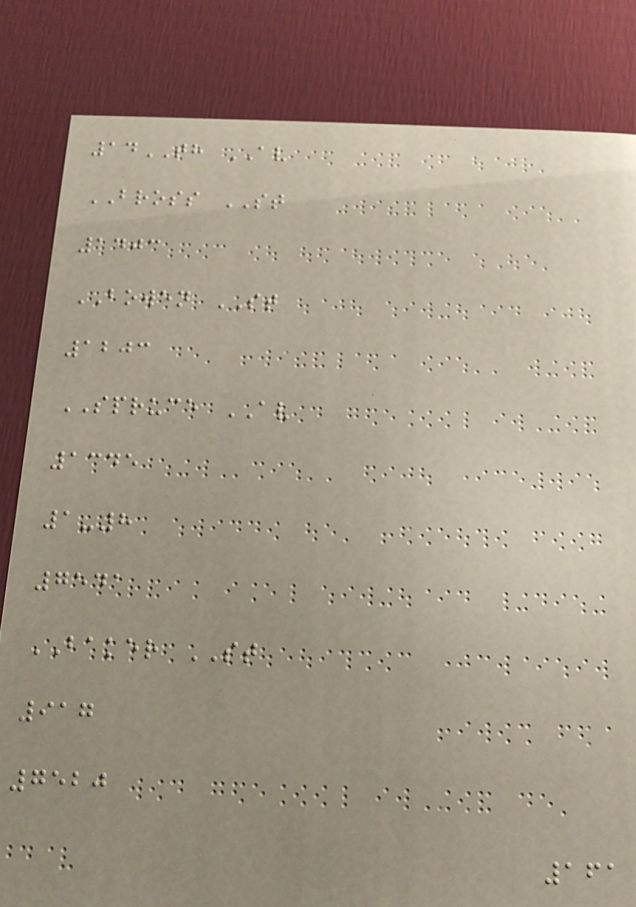14TH AV
BROSS ST
1403
BOWEN ST
1203
SPRUCE AV
1345
1-8
7541
BAKER ST
917
7520
161
